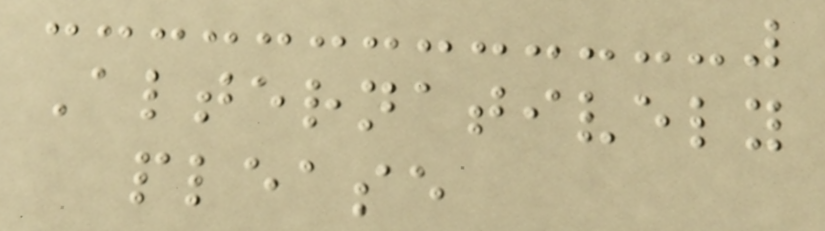Alternatively
please
